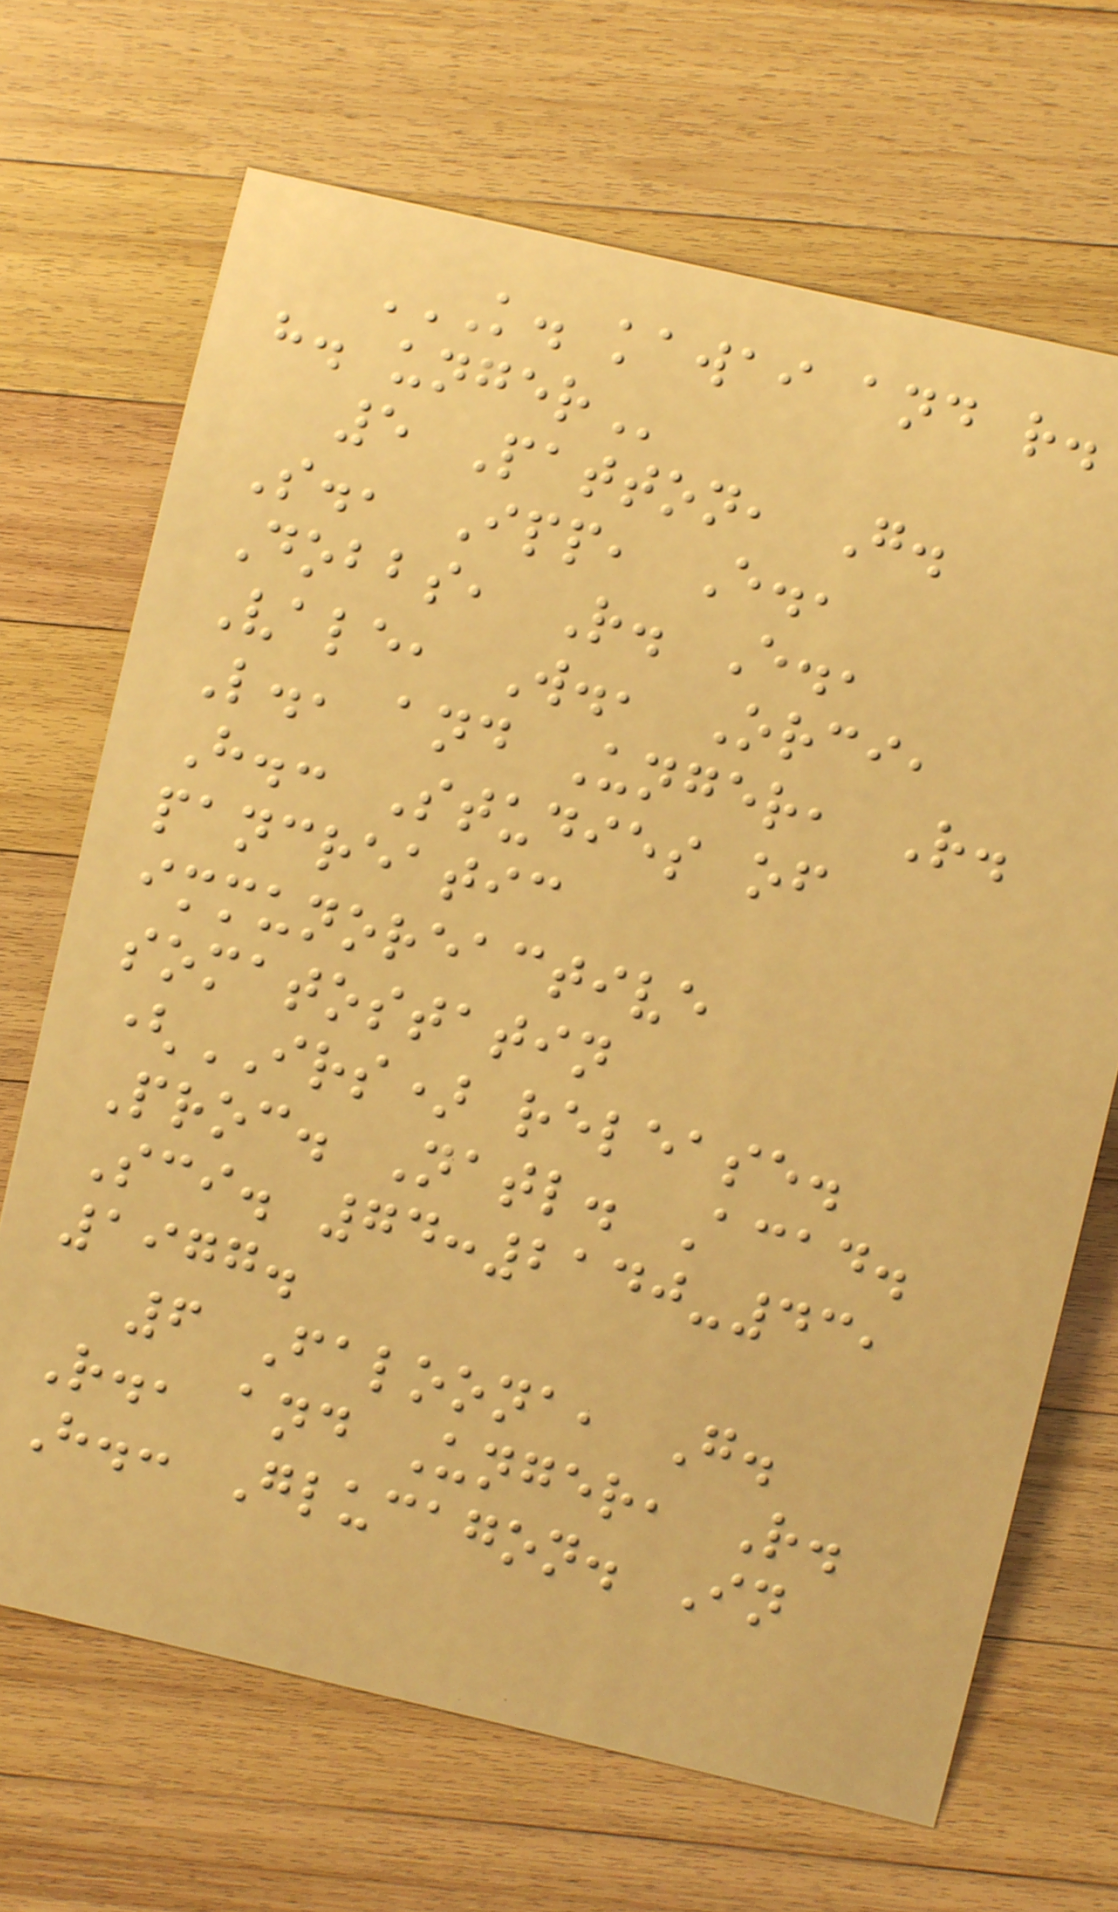K. KAWAI AND R.
H. UNGER
5 Patton, G.
S., Ipp, E.,
Dobbs, R. E.,
Vale, W., Orci,
L., and Unger, R.
H.: Studies of
pancreatic
immunoreactive
somatostatin
(IRS) release.
Proc. Natl. Acad.
Sci. 74:2140-43,
1977.
6 Faloona, G.
R., and Unger, R.
H.: Glucagon. In
